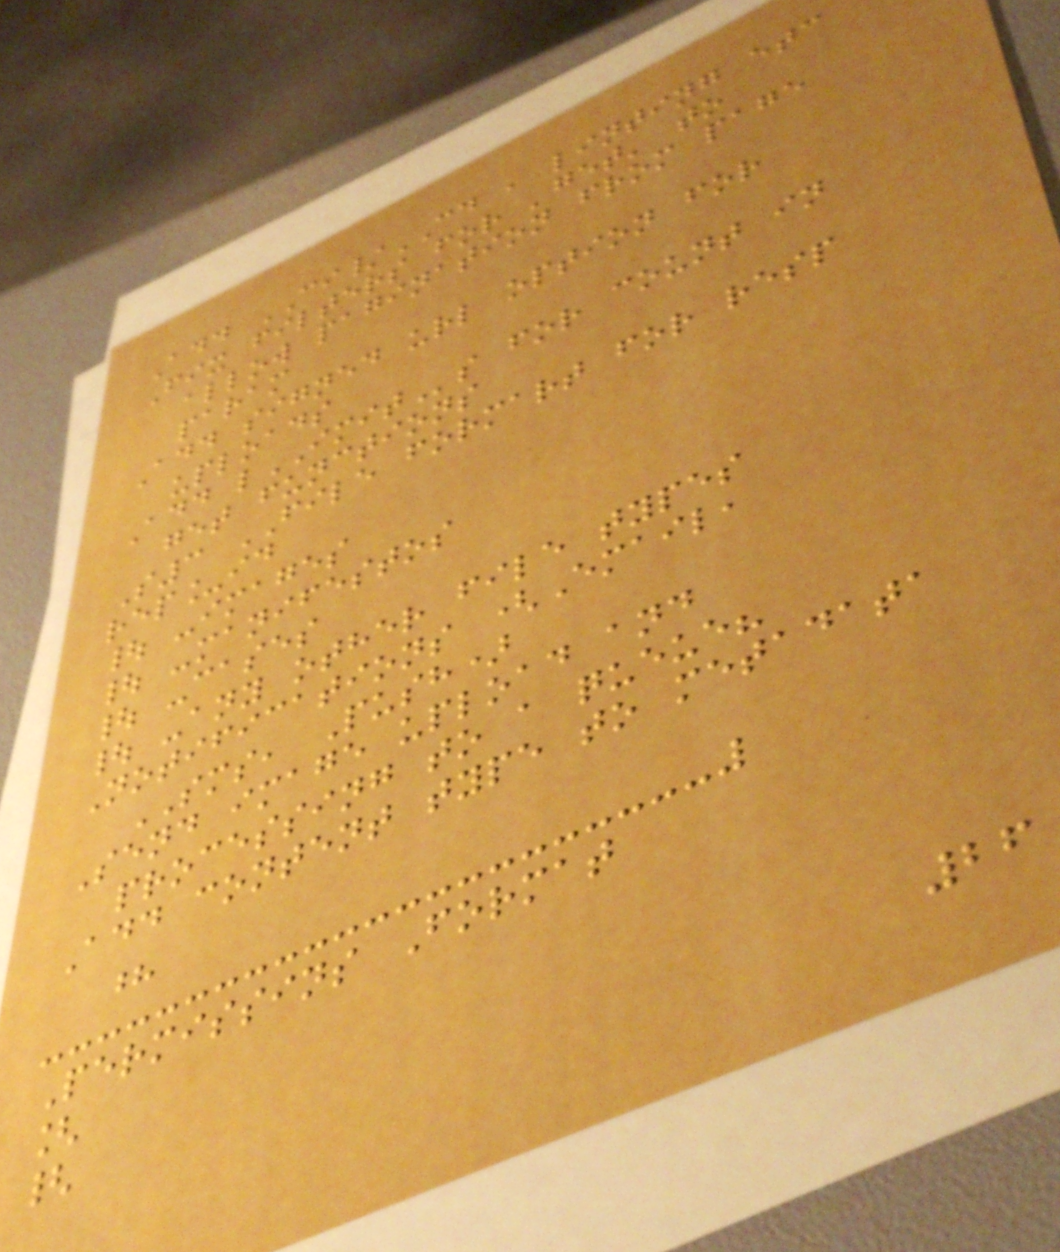Add CI/CD , linting etc
Fix filters for 'get' to
allow pagination from page
param
Add signed url option for
uploads
Add lIMITs for count in
get functions
S3 FILE formart for resp
rep_id
| -images
| -manifestos
| -cases
| -any other file types
Notifications (Email,
SMS, Push)
Send image upload and
processing to a queue?
Add content type to metadata
?
Permissins Format
[
{
26
